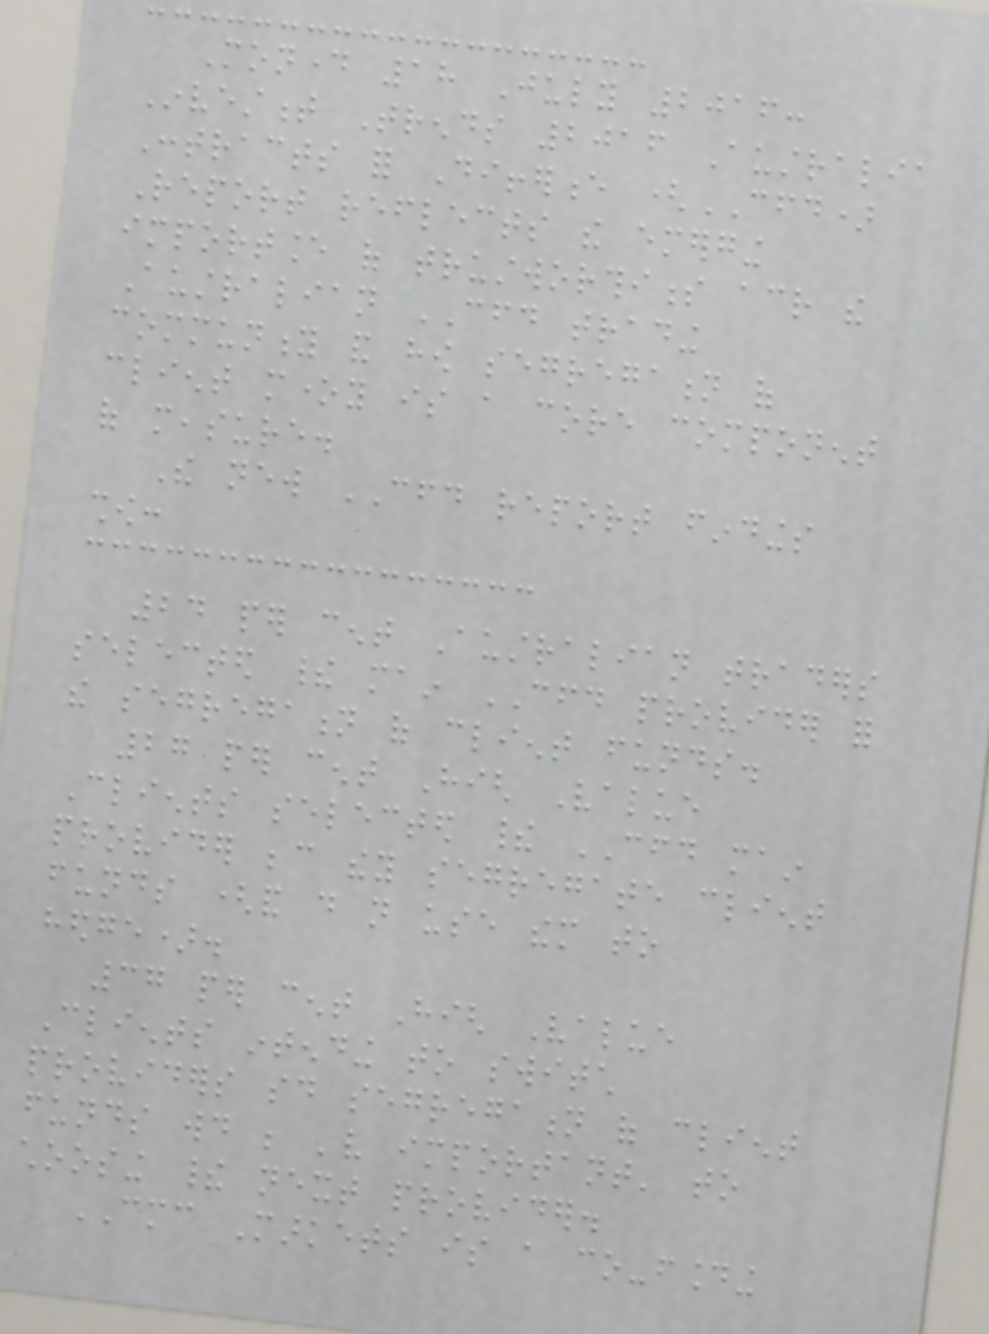Monday 18 July 2016:
Investment Trends 2016 Australia
Contracts for Difference (CFD)
Report reflects the emerging
importance of trustworthiness across the
Australian CFD trading
community and how segregation of
client money is a core component
of measure.
The new CFD report findings
show:
24 per cent Australian traders
selected their main CFD provider for
the segregation of client funds.
27 per cent High Value
Clients selected their CFD main
provider because they segregate client
funds (and do not use them to
hedge).
37 per cent High Value
Clients intending to switch
providers said segregation of client
funds would be 'very important' to
choosing their next provider.
CMC Markets is a co-founding
